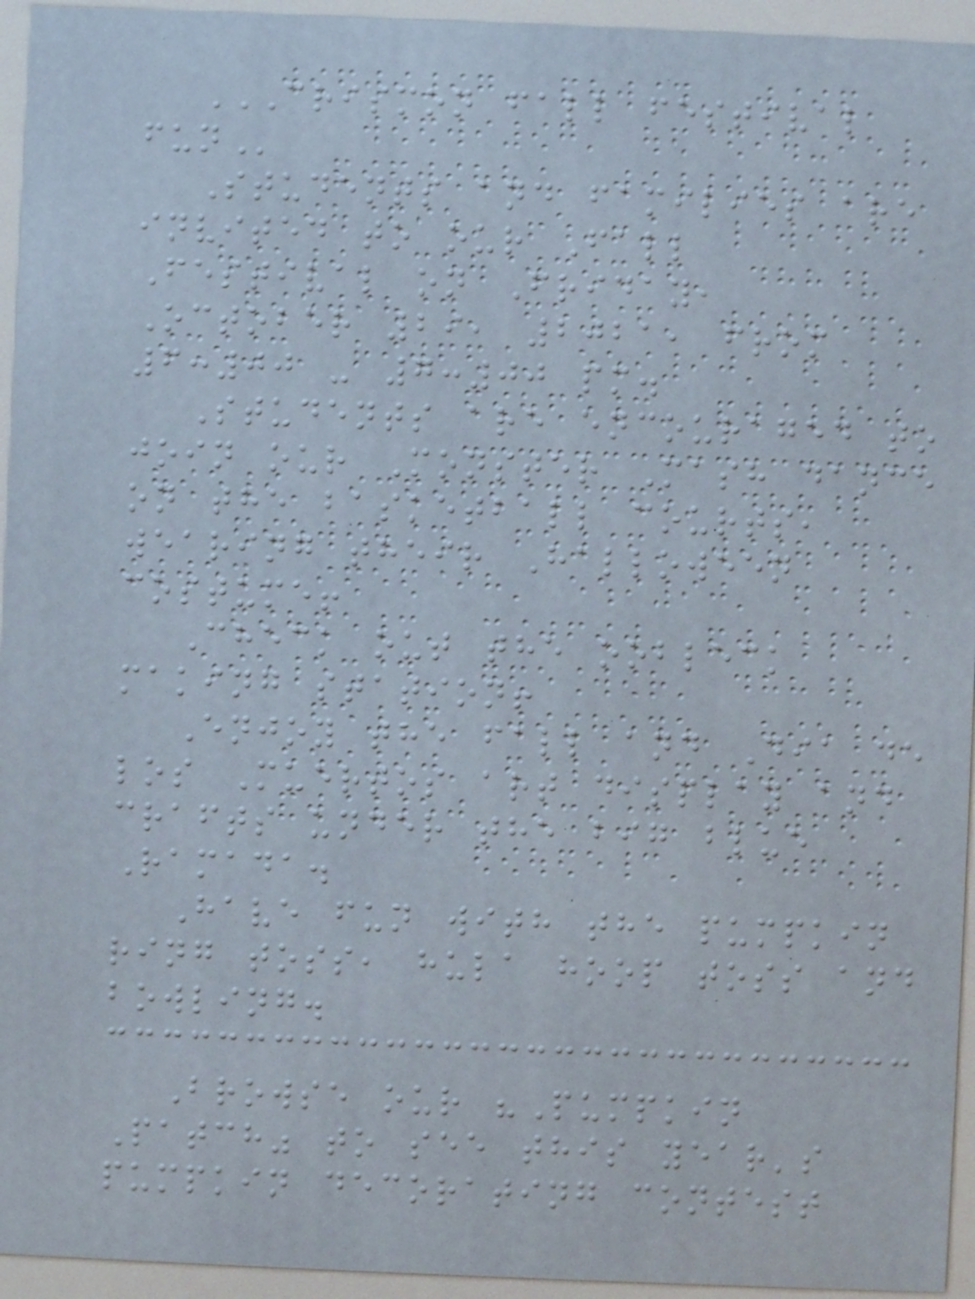CRISMON FALL FESTIVAL
FUN
Students and families are
invited to our Fall
Festival on Friday,
October 29, 2021, from
6:00 - 7:00 pm.
Students are encouraged to
join our Monster Mash dance
on the basketball courts,
wearing their Halloween
costume!
Check out the oobleck
making station!
Enjoy the fall and Dia de
los Muertos art display and
crafts under the big blue
Ramada.
Have fun with the pumpkin
ring toss, hula hoop toss and
bowling.
Browse our "Pumpkin
Patch" to see this year's
pumpkin decorating contest
